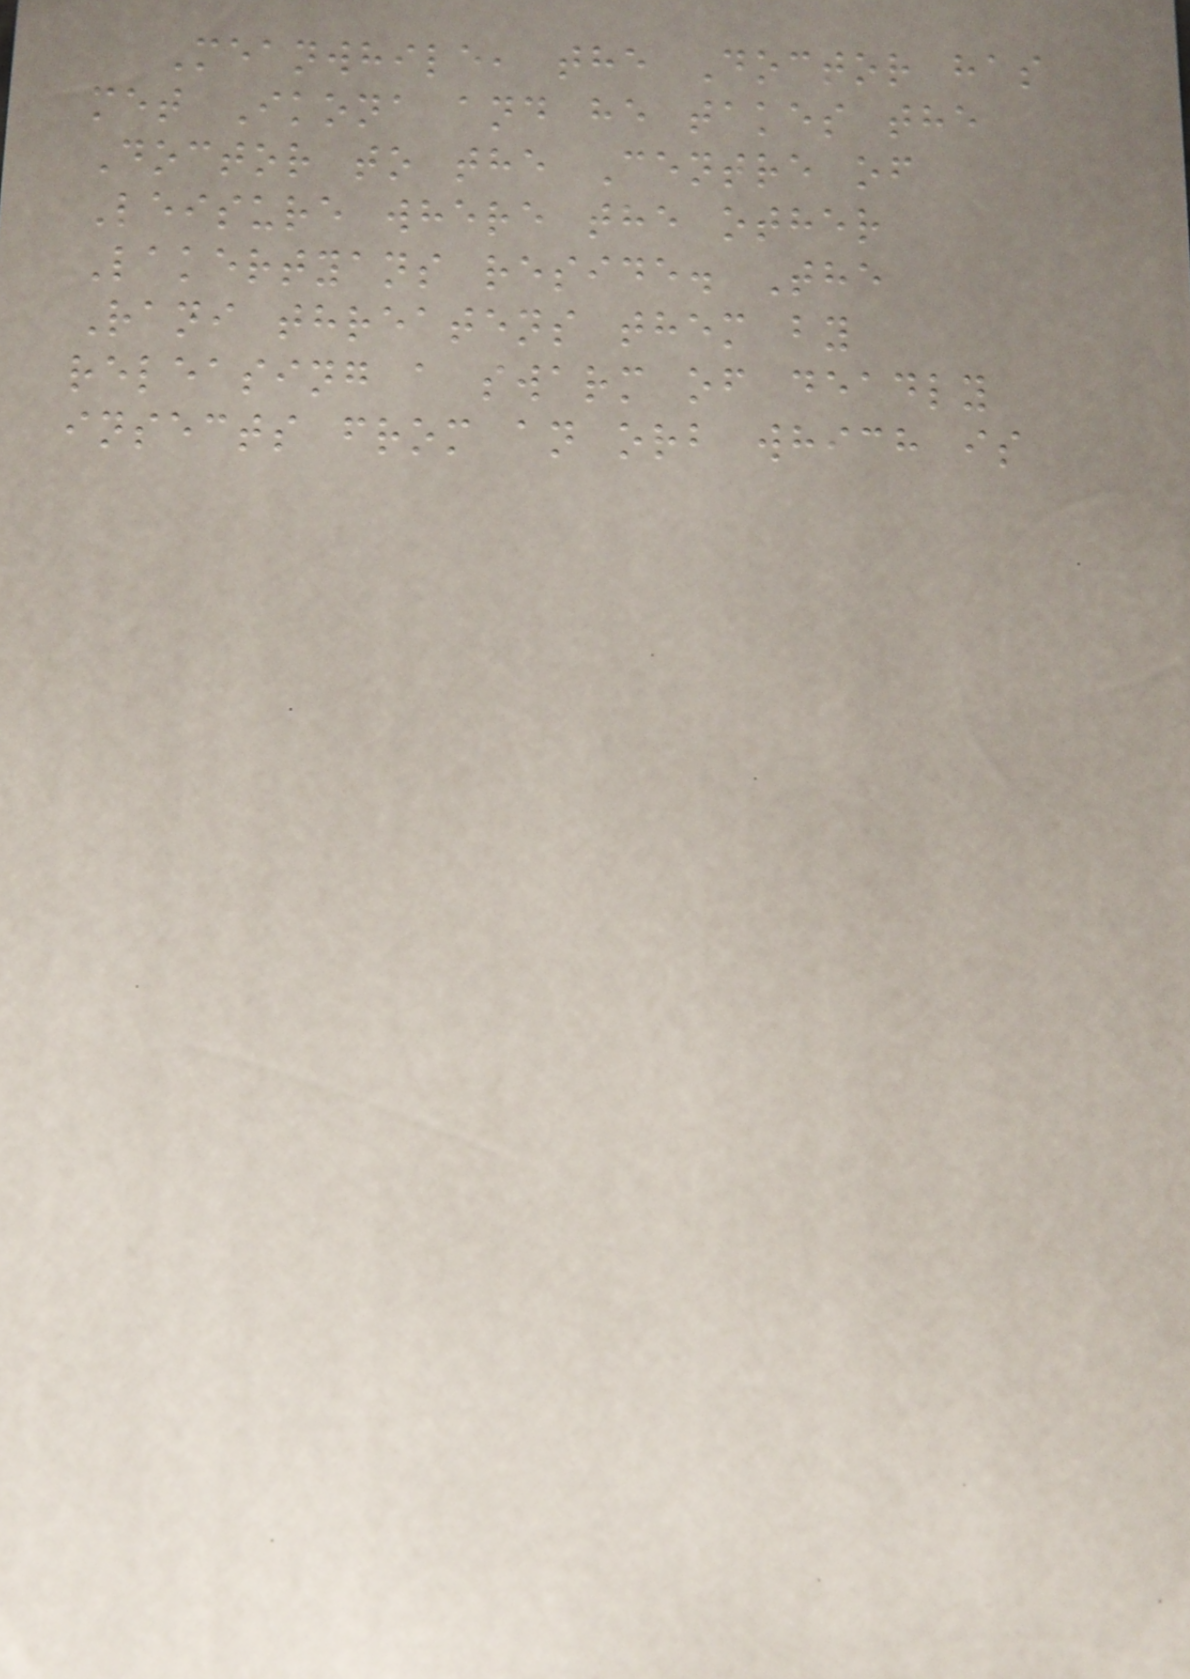Meanwhile, the Doctor has
met Ikona and he takes the
Doctor to the Centre of
Leisure where the other
Lakertyans reside. The
Rani threatens them by
releasing a swarm of deadly
insects from an orb which is
